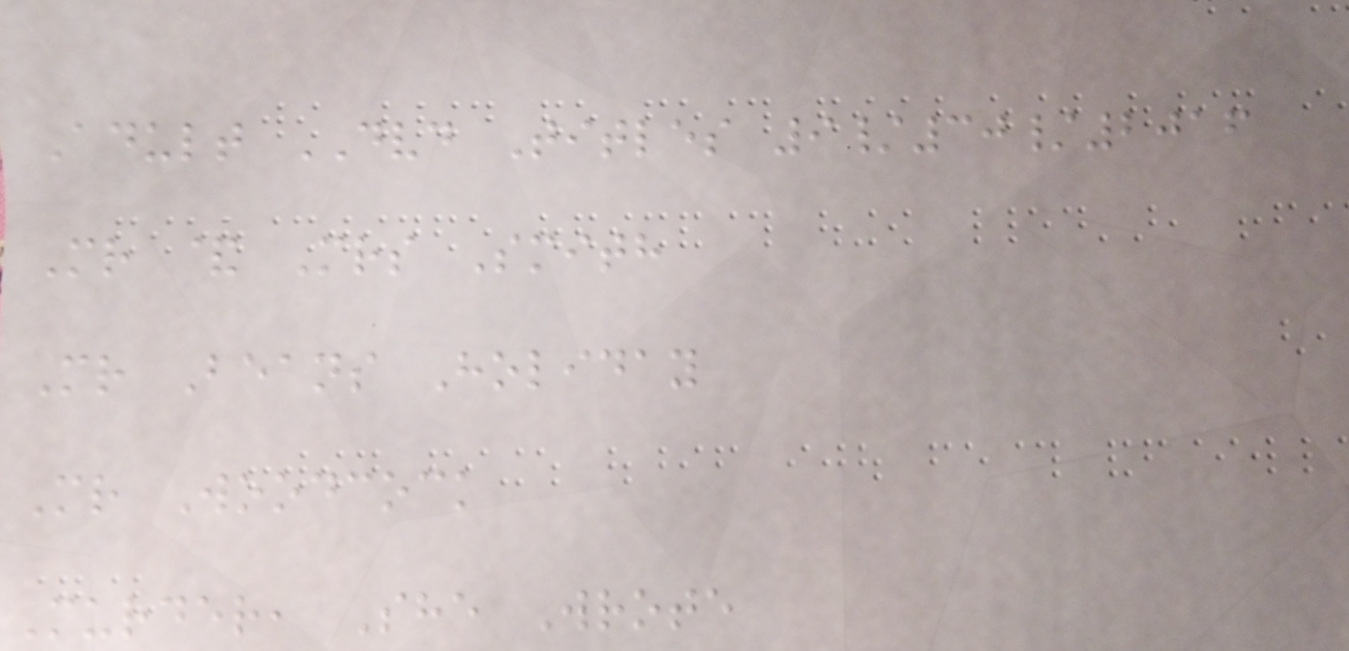Adult DVD Titles 9/30/2016
Mr & Mrs Smith
Mr Beans Holiday
Mr Woodcock
Murder, She Wrote
